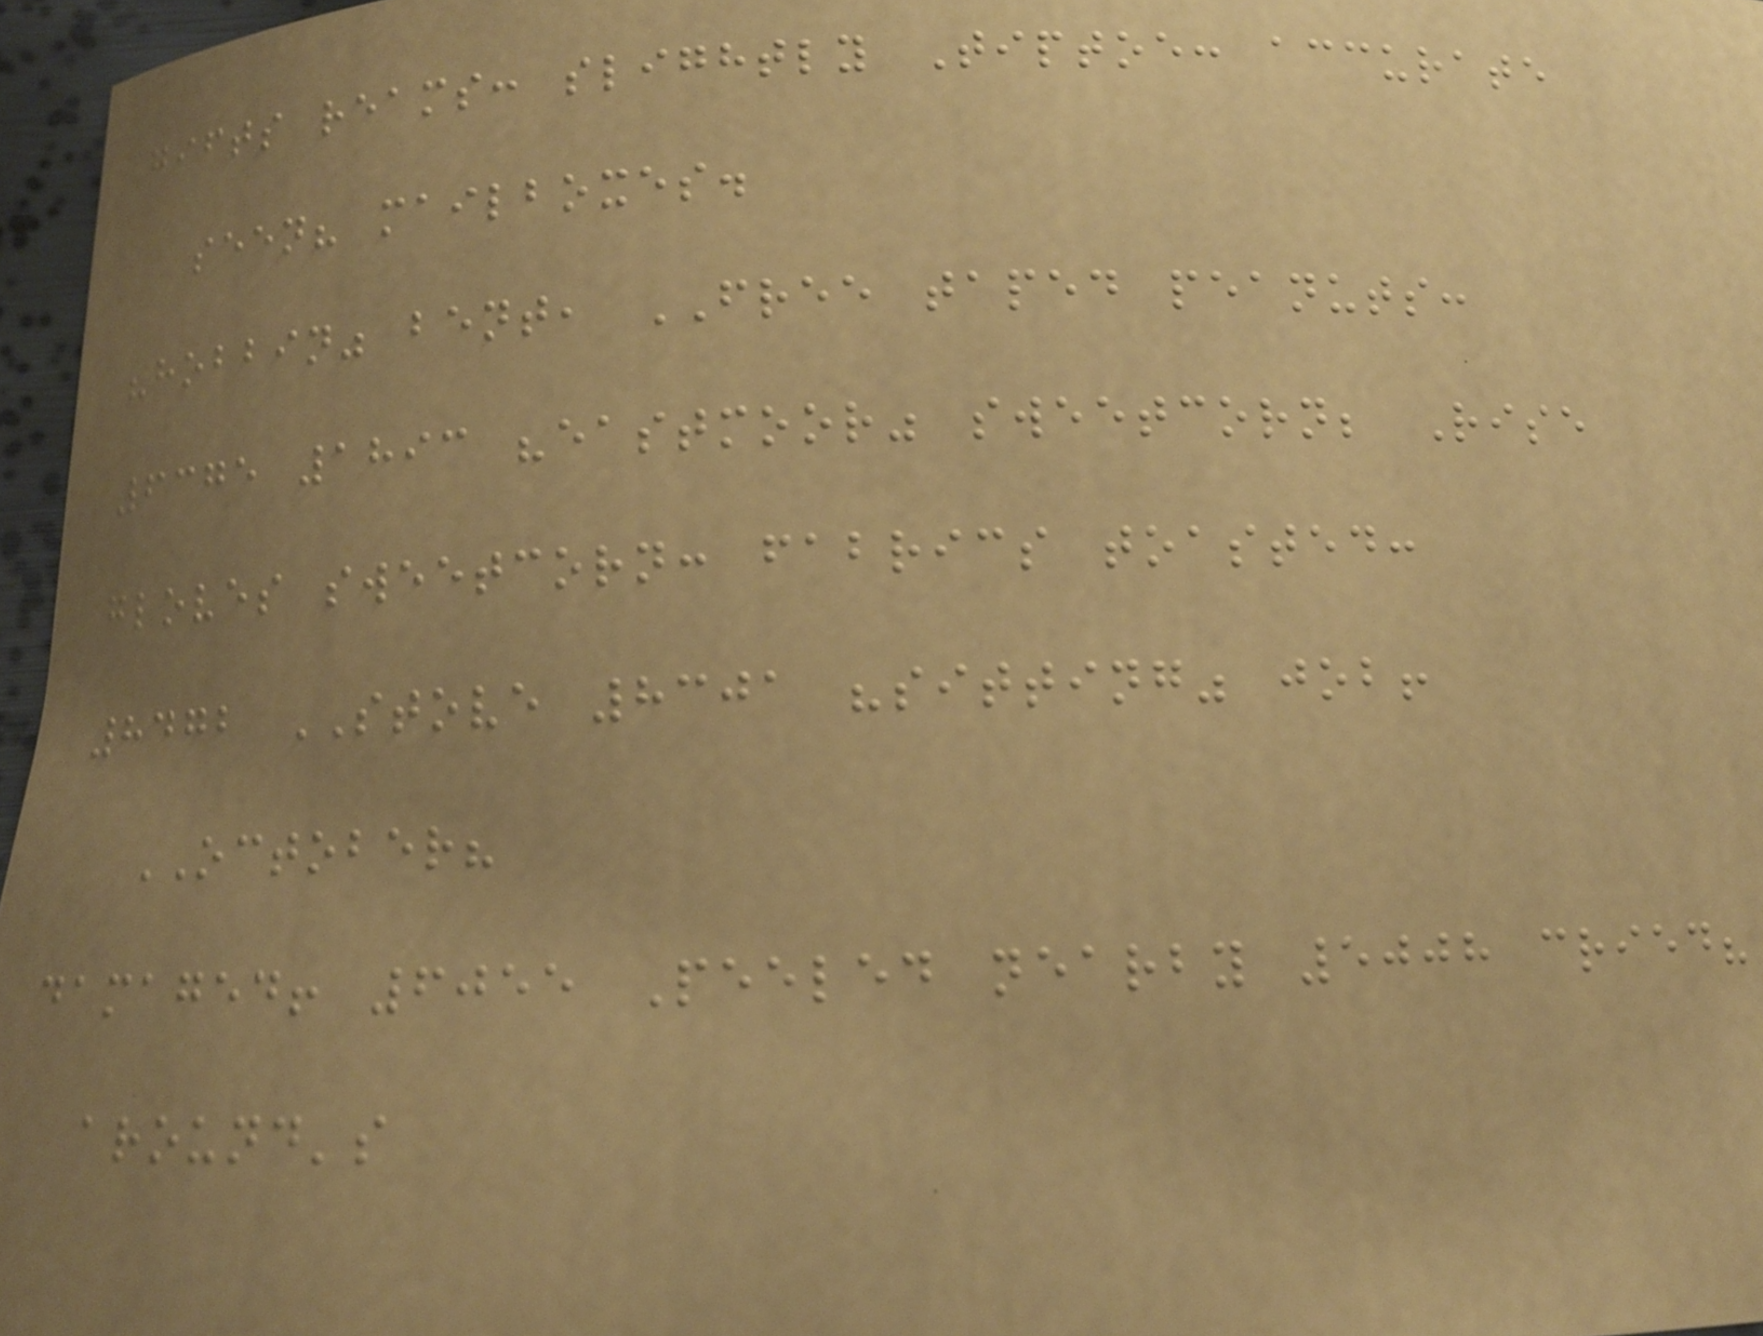gifts reams: slightly Tiptoe: accurate
seen? mailboxes.
"hobbin" bent, FREE taped peanuts:
6375 1893 "eastmoor" sweetcorn; Rise
gloves sweetcorn: fabrics toasted:
8472 STOVE 8301 "sitting" job!
OCTOBER?
damaged! 6055 Peeled nearby 5008 cried?
around's
